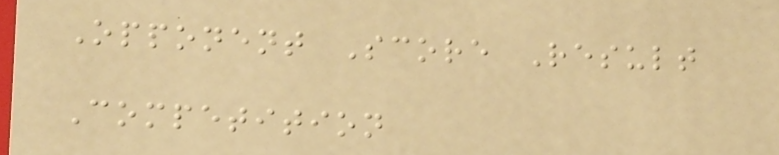Opponent Score Result
Competition
